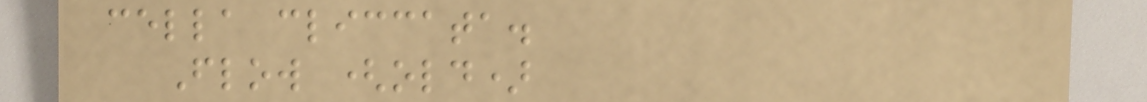cella cliccata.
Flow (old)
